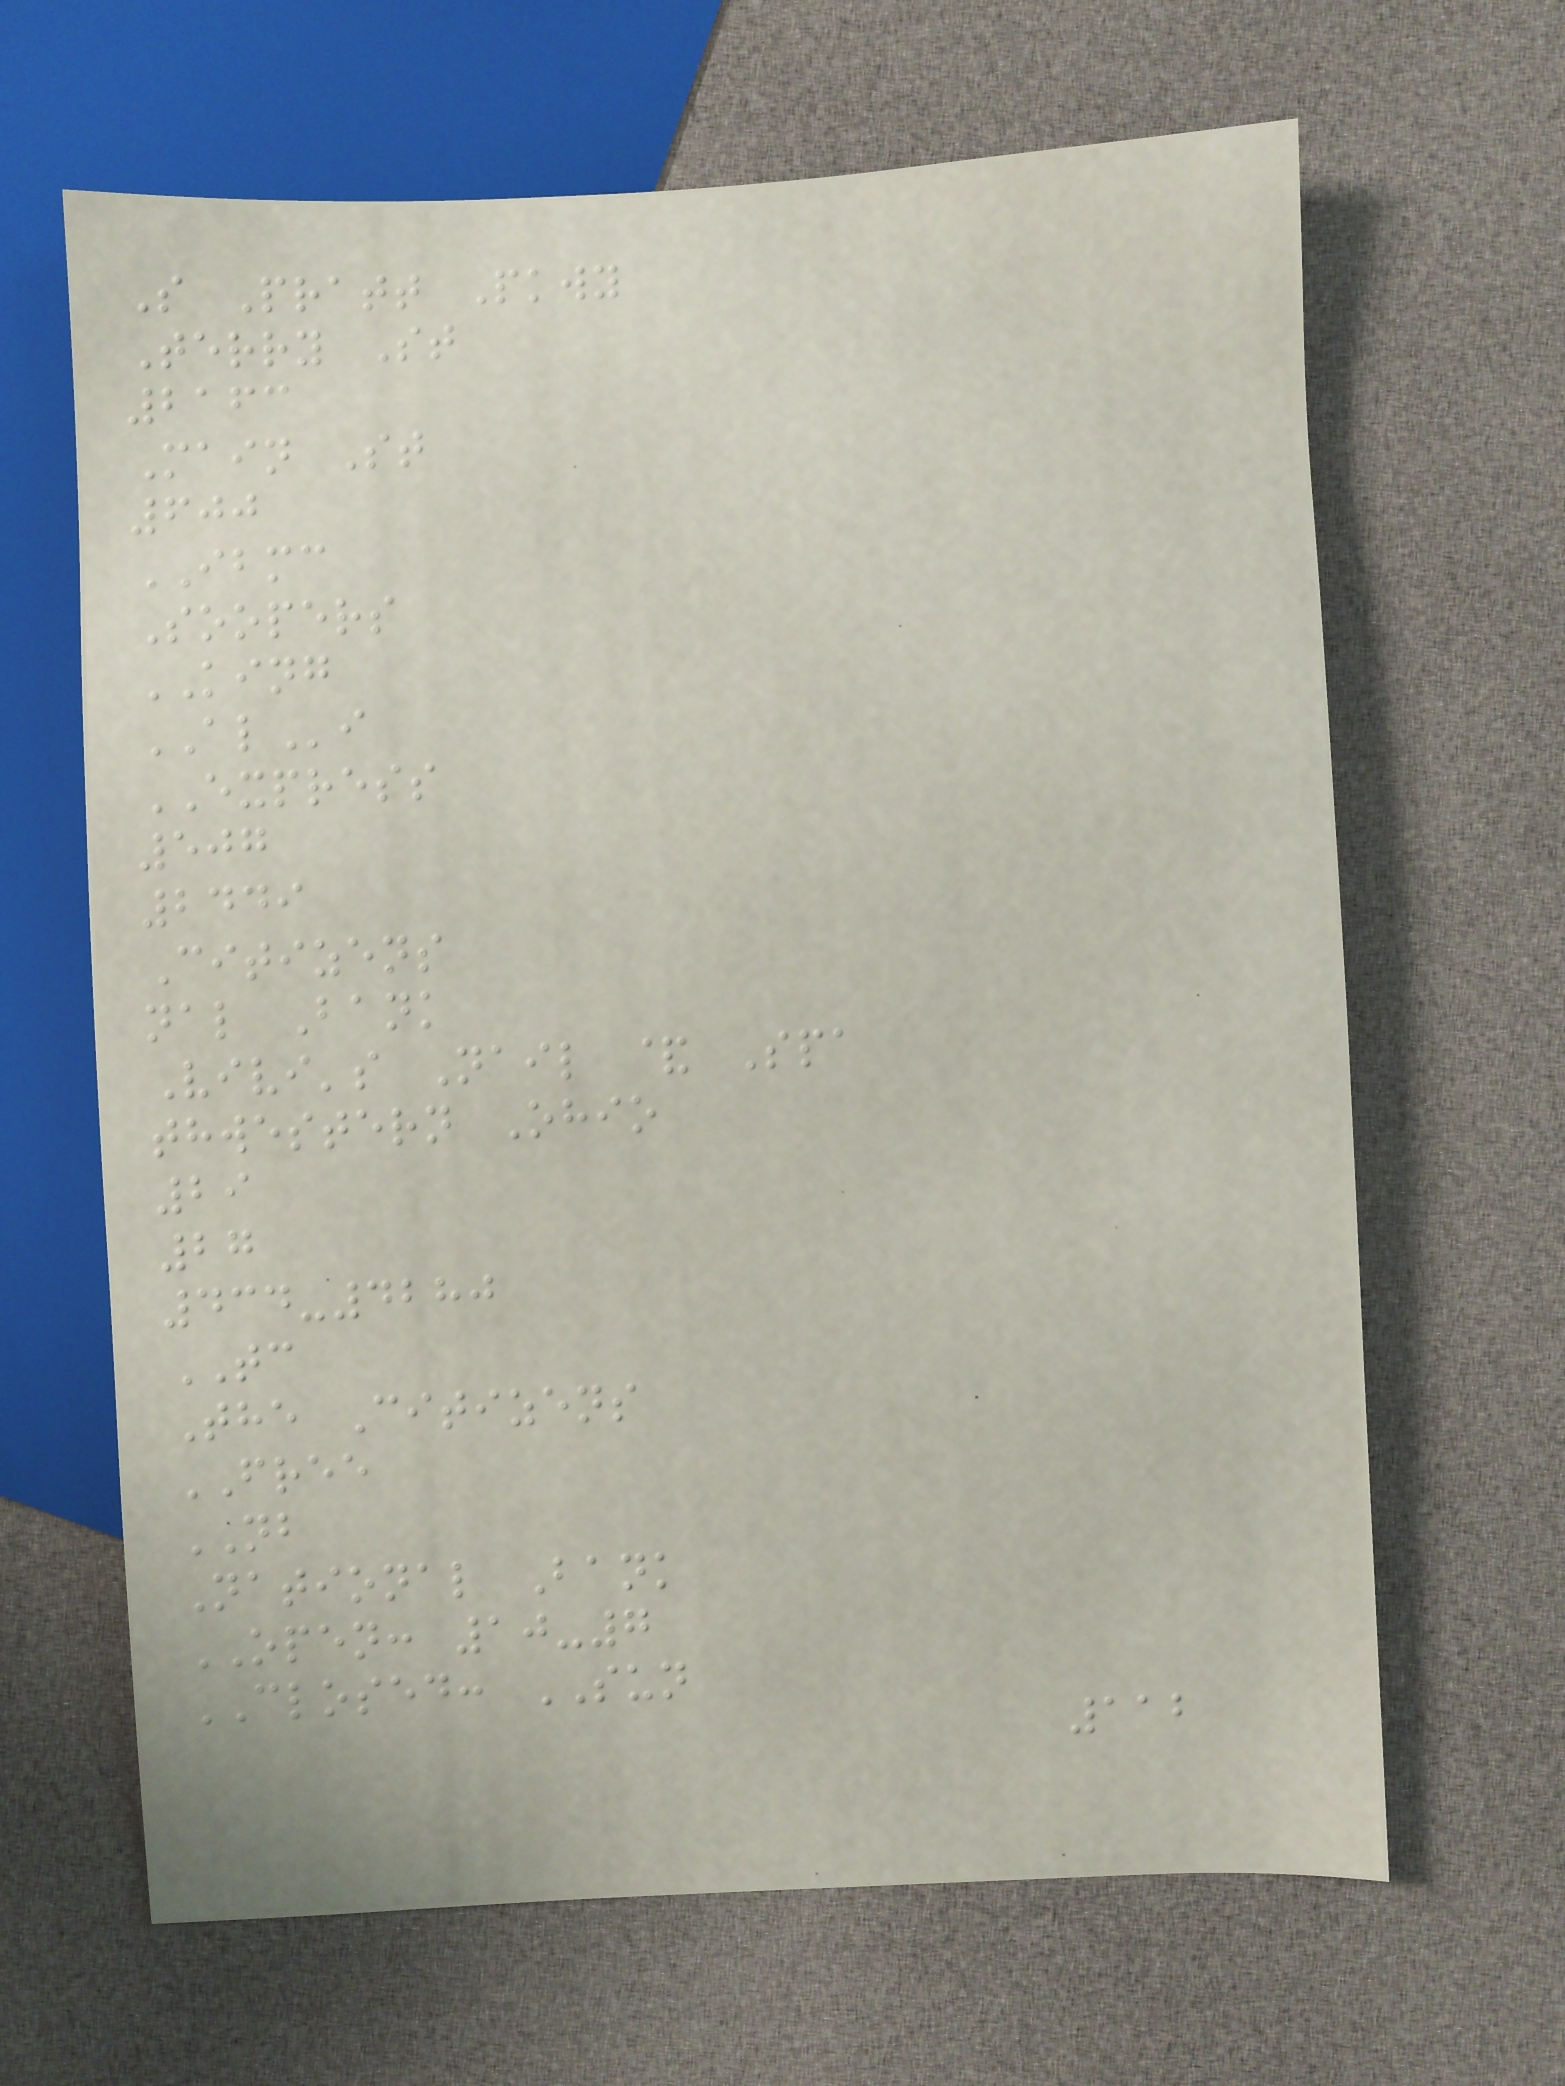S Pratt Pkwy
Terry St
2163
Main St
600
IBMC
Soopers
KING
ALi
EXPRESS
507
2449
Citizens
nal Bank
Vivi's Nail & Spa
thwestern Ohio
29
27
434-4280
TC
The Citizens
FREE
NB
National Bank
OPEN: 10-7
CLOSED: SUN
112
